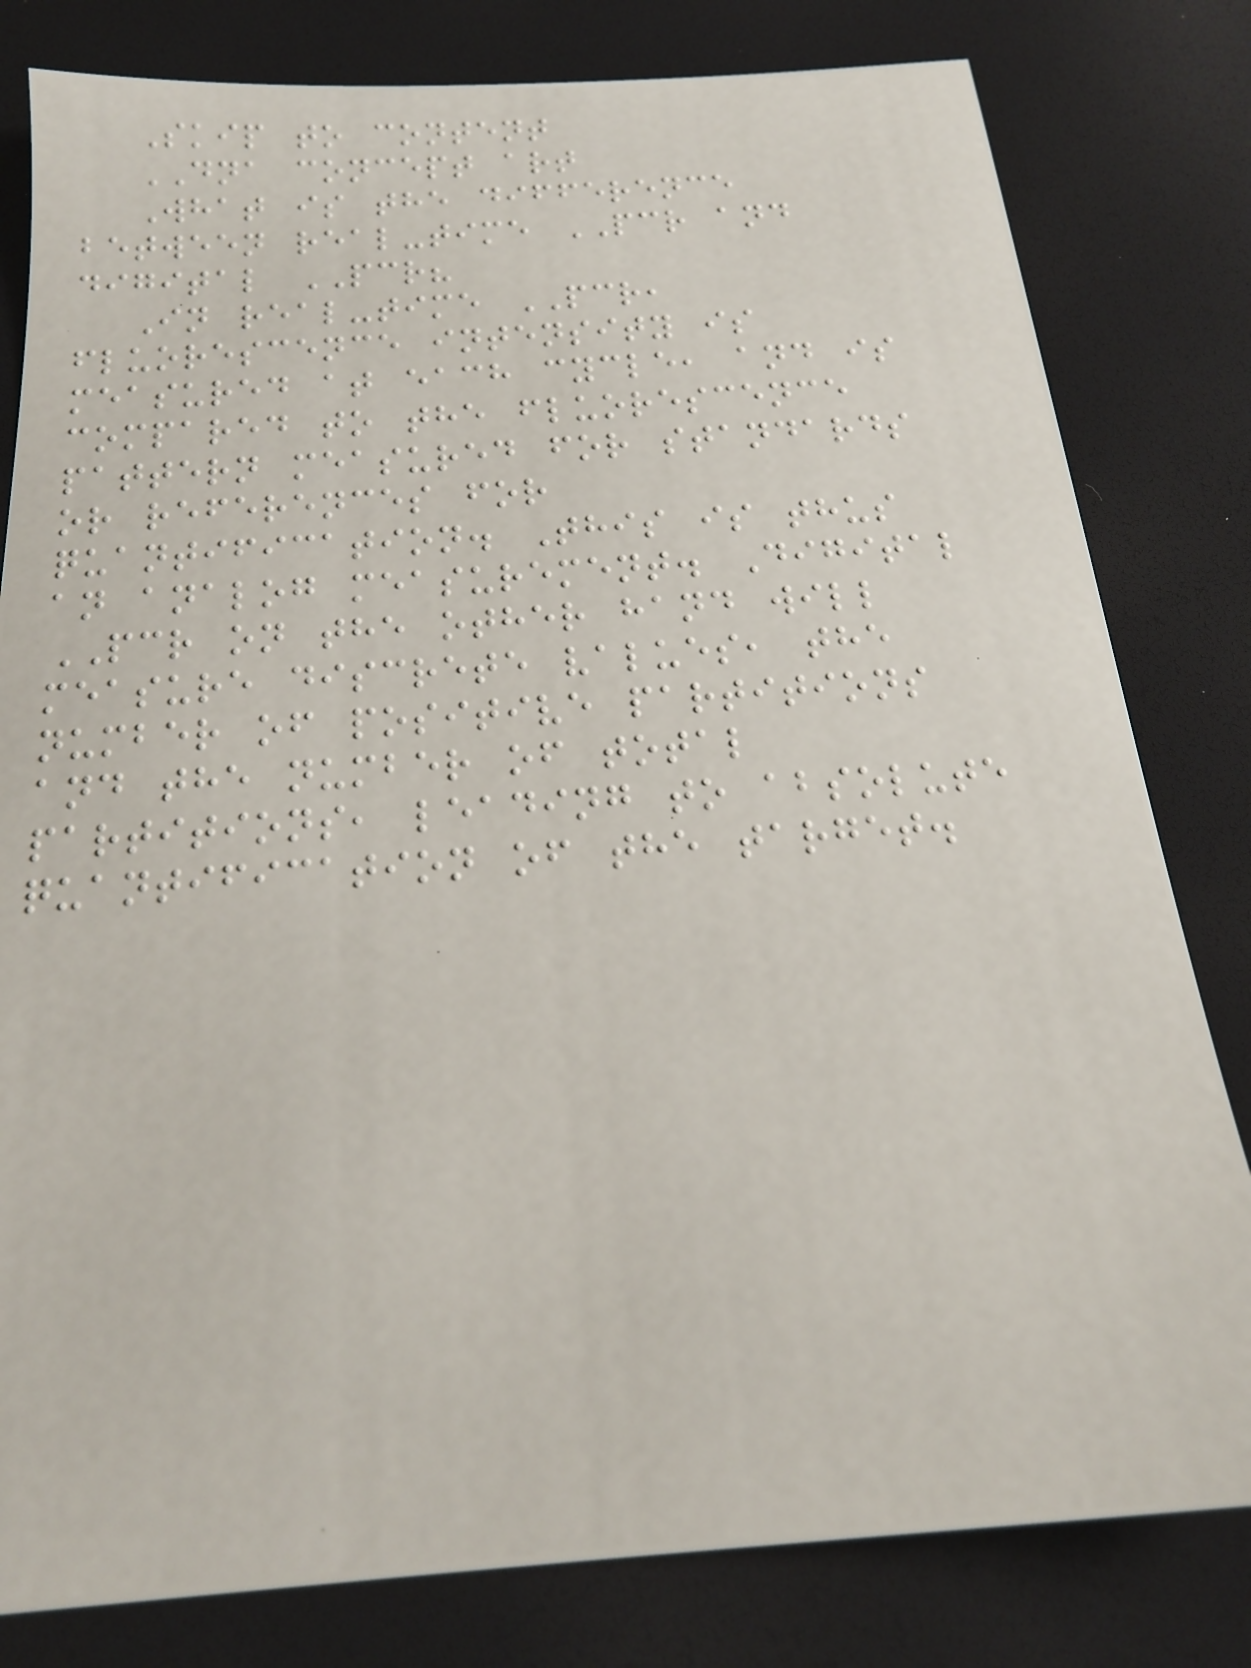Skip to content
DNA concept art
What is the difference
between real-time PCR and
digital PCR?
In real-time PCR,
fluorescence intensity is
measured at each cycle, and is
compared to the fluorescence
pattern measured for standards
or references for
quantification. This is thus
an analog measurement. Digital
PCR on the other hand will
measure discrete values, the
number of positive partitions
and the number of total
partitions, leading to absolute
quantification of the target.
